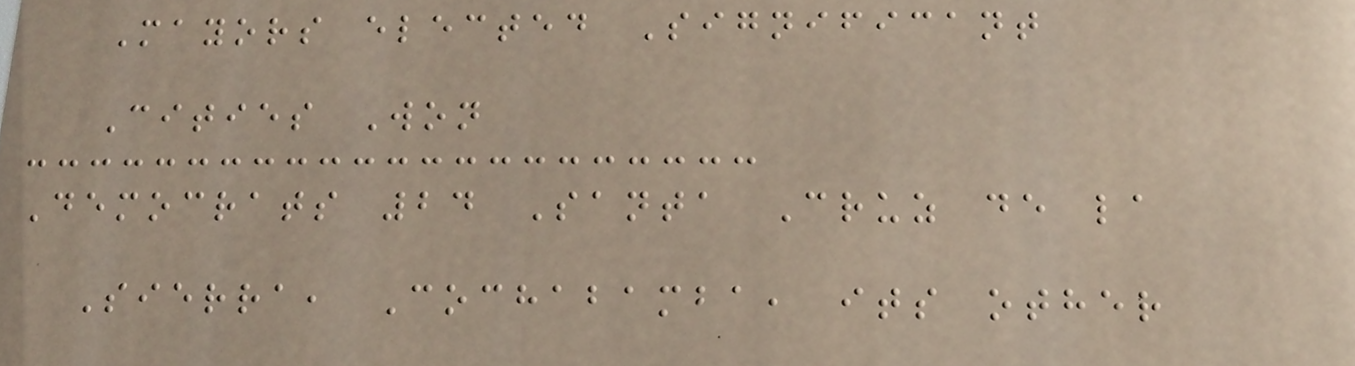Mayors elected Significant
Cities Won
Democrats 24 Santa Cruz de la
Sierra, Cochabamba, its other
